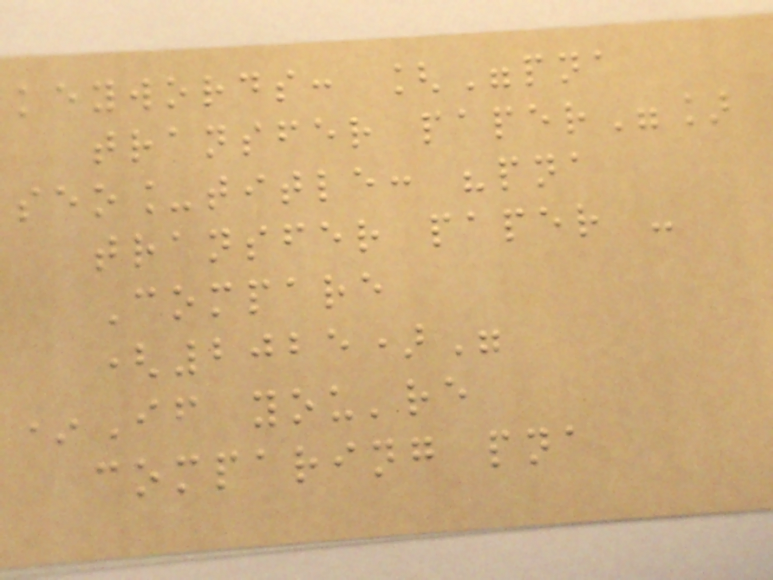keywords: ["pna
transfer paper"]
seo_title: "pna
transfer paper -
Compare
(2025)"
*If you're
comparing pna
